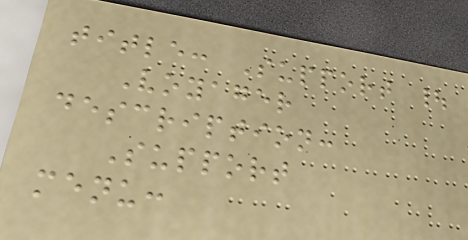title: Support |
Voyager
description:
Support
menu:
